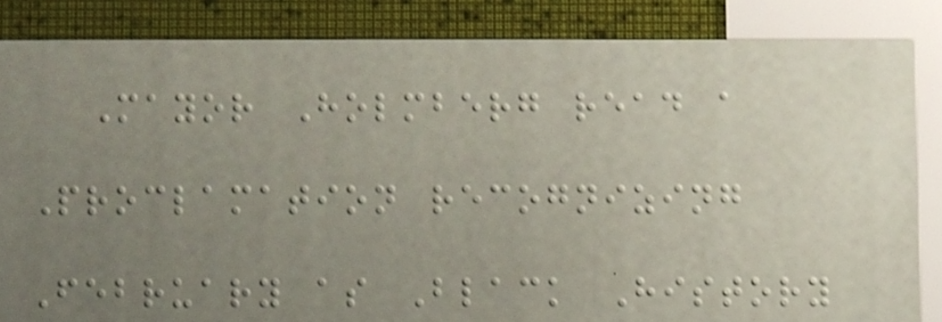Mayor Holmberg read a
Proclamation recognizing
February as Black History
